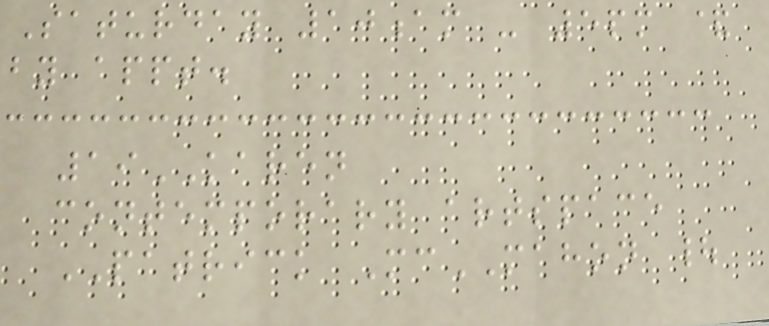Saturday 10am - 5pm &
by appt.
19KAREN
contemporary artspace
PATRICK McMAHON |
